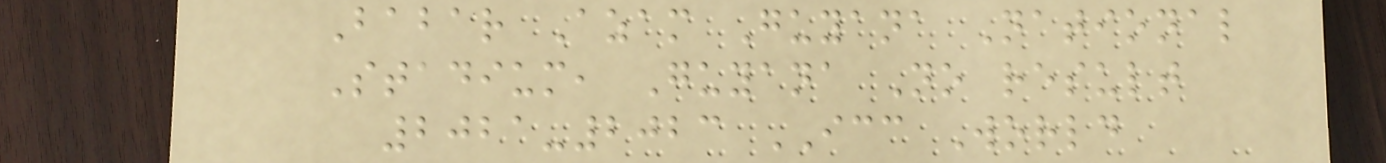Babar Azam Guyana National
Stadium, Guyana No result
2021-2023 ICC World
